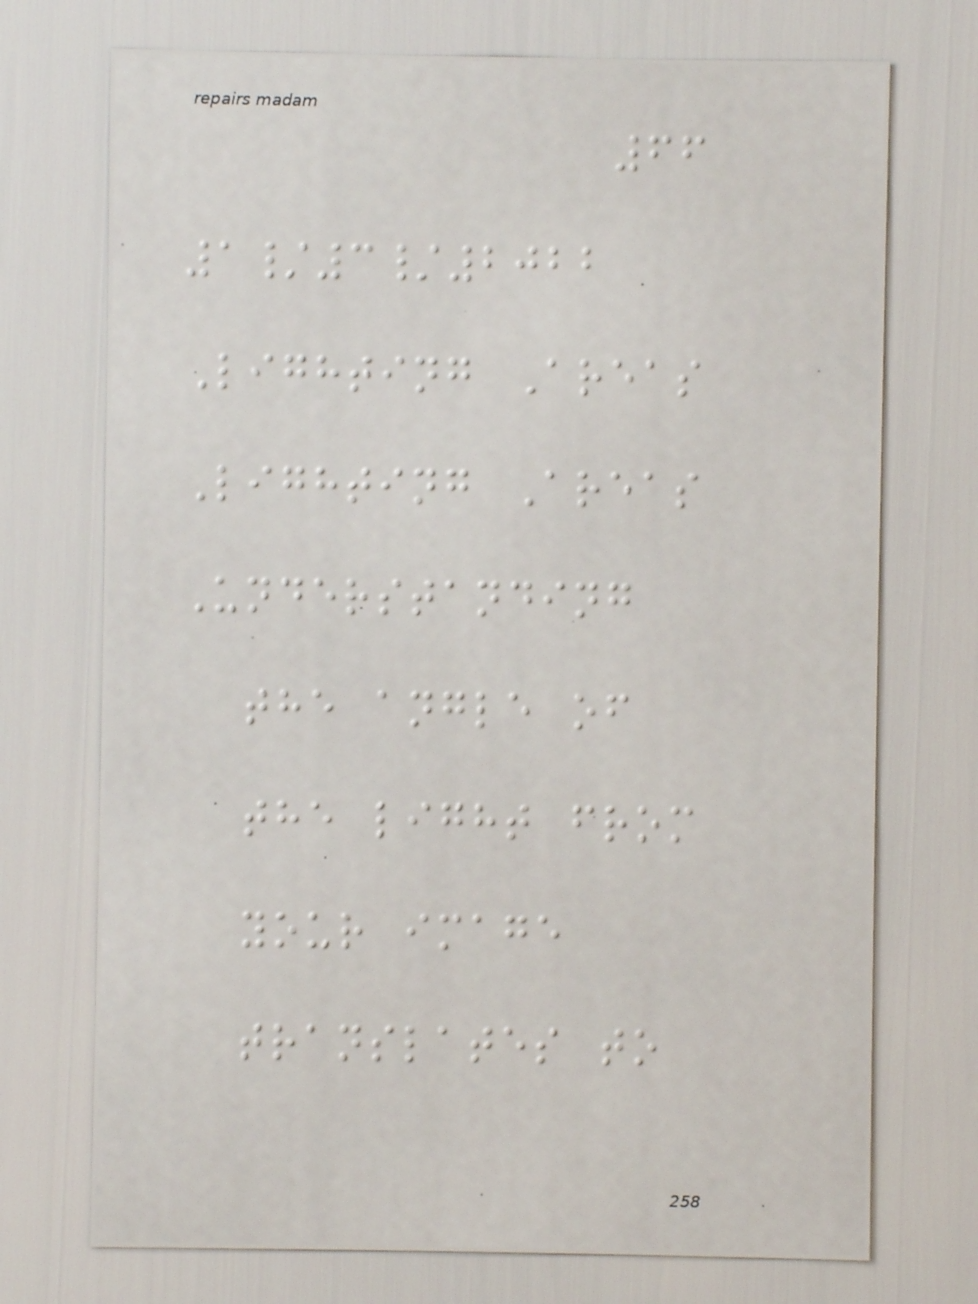66
1/3/2022
Lighting Areas
Lighting Areas
Understanding
the angle of
the light from
your image
translates to
